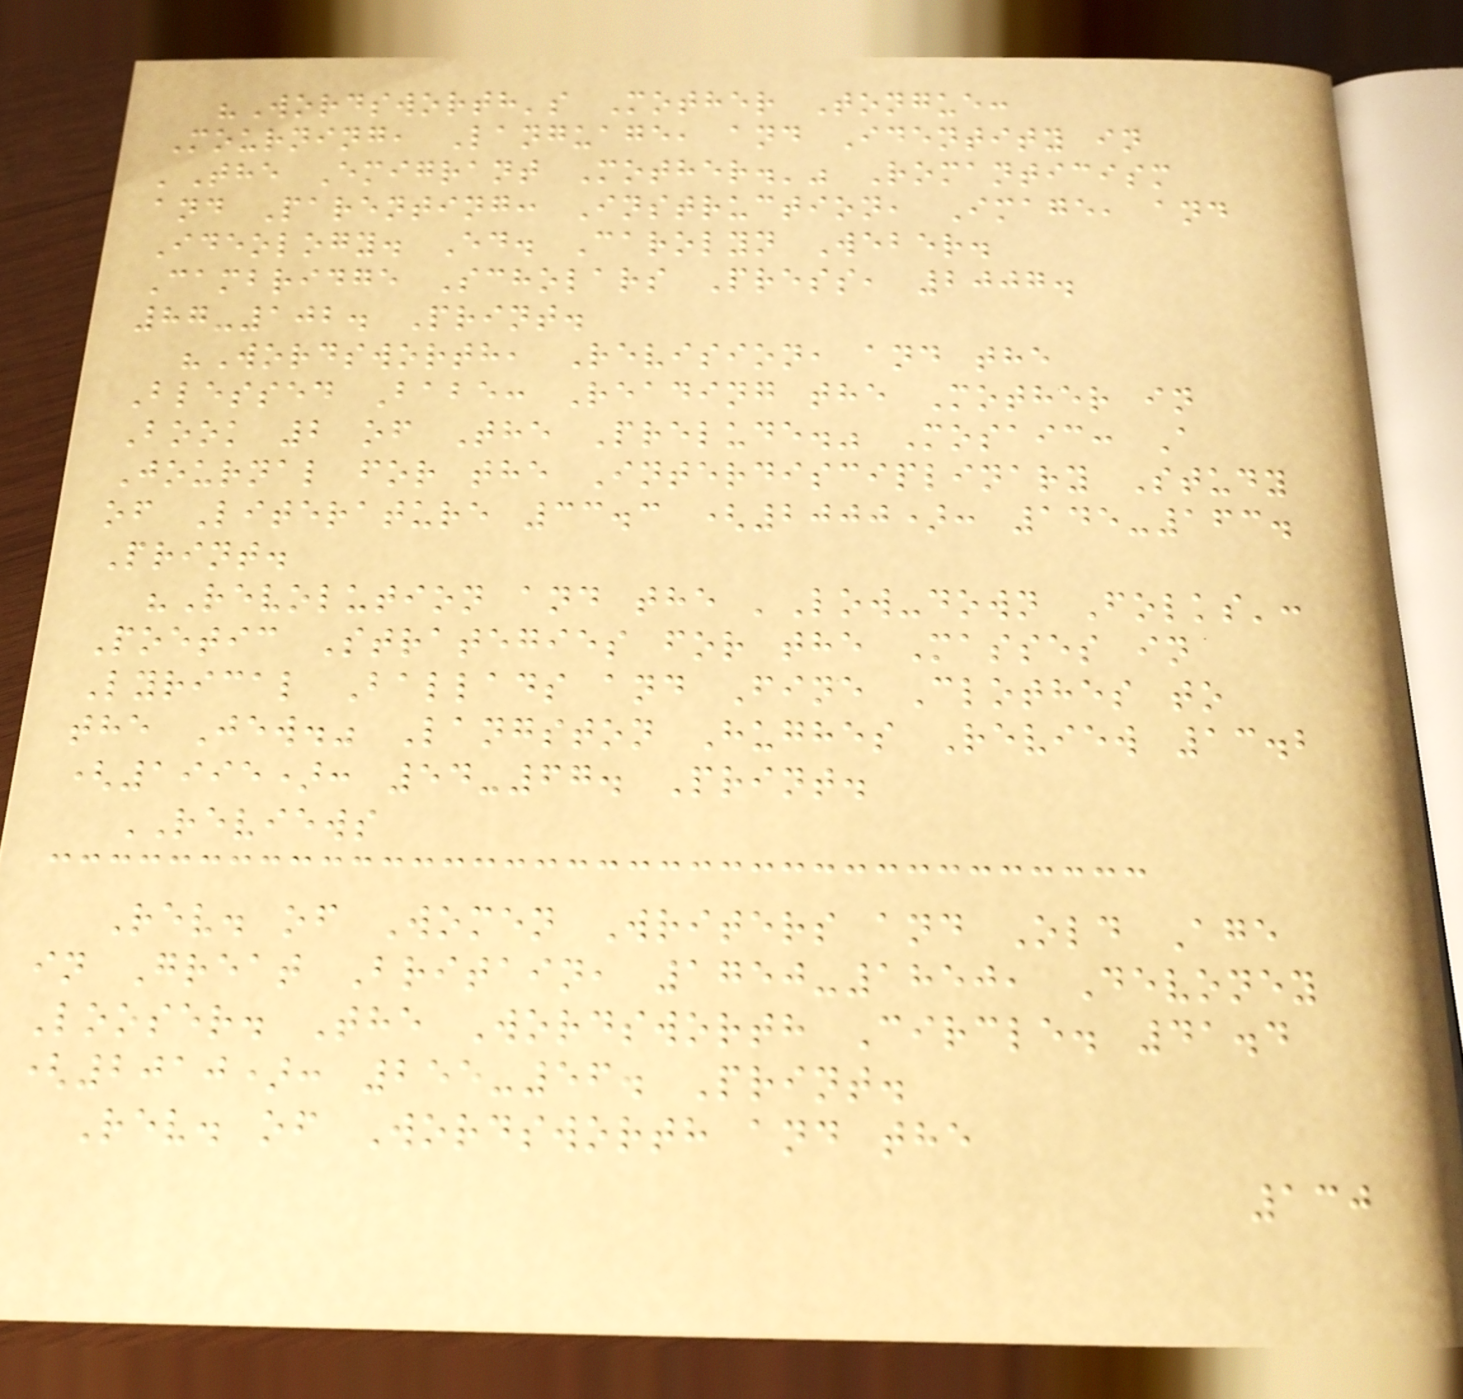"Wordsworth's Mother Tongue:
Mourning, Language, and Identity in
'The Emigrant Mother.'" Romanticism
and Parenting: Instruction, Image, and
Ideology. Ed. Carolyn Weber.
Cambridge Scholars Press, 2007.
87-102. Print.
"Wordsworth, Revision, and the
Blessed Babe: Reading the Mother in
Book 2 of The Prelude." Mosaic: A
Journal for the Interdisciplinary Study
of Literature 33.3 (2000): 145-163.
Print.
"Revolution and the 'Low-down Folks':
Poetic Strategies for the Masses in
Lyrical Ballads and Fine Clothes to
the Jew." Langston Hughes Review 13.2
(1995): 54-67. Print.
REVIEWS
Rev. of Women Writers and Old Age
in Great Britain, 1750-1850, Devoney
Looser. The Wordsworth Circle. 41.4
(2010): 255-56. Print.
Rev. of Wordsworth and the
130
